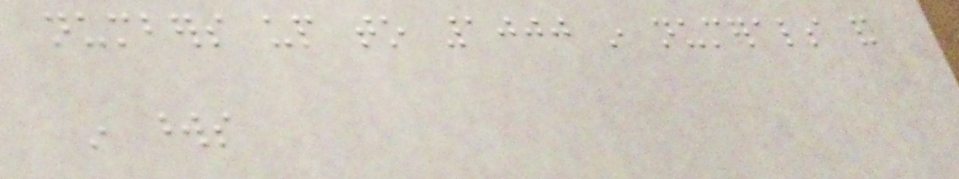numbers up to 1000 in numerals and
in words
